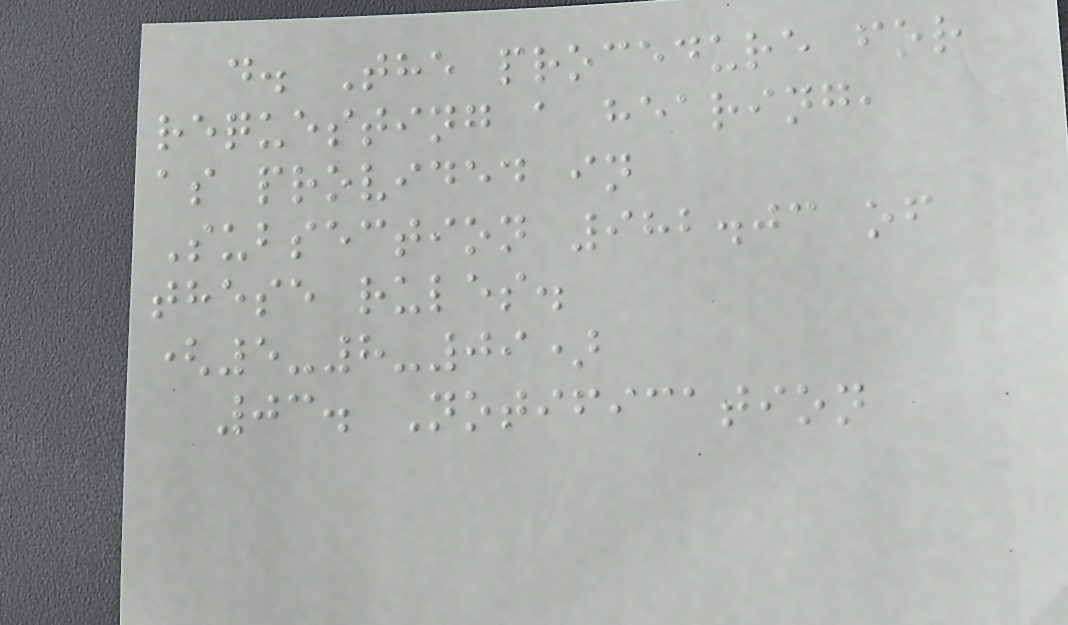d. The procedure for
requesting a hearing,
as provided in
Subsection 982.03 of
these rules.
(5-8-09)
03. Notification
